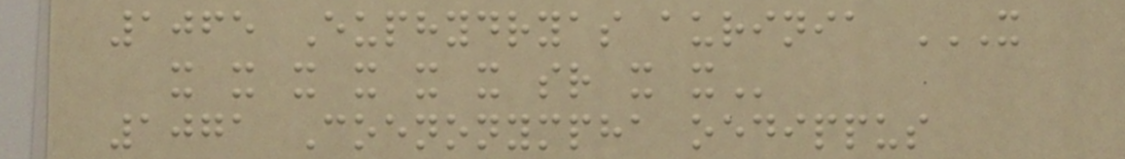1065 Euphydryas aurinia X
X X X X X X SR X X
1071 Coenonympha oedippus
